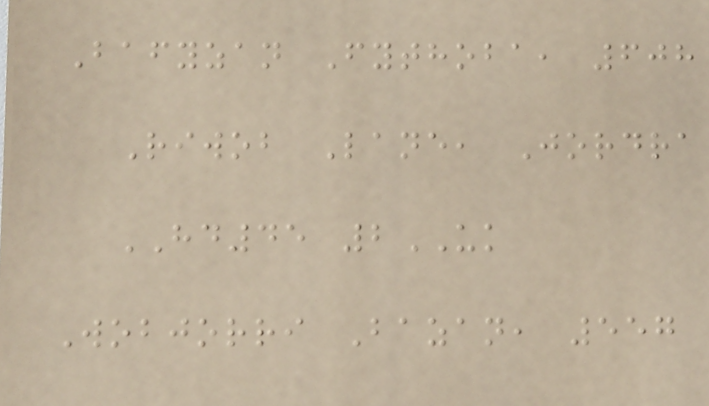Bafyzan Fythoba, 608
Riwob Lane, Jordra
HD45 2UK
Wobjorri Bazan, 557
